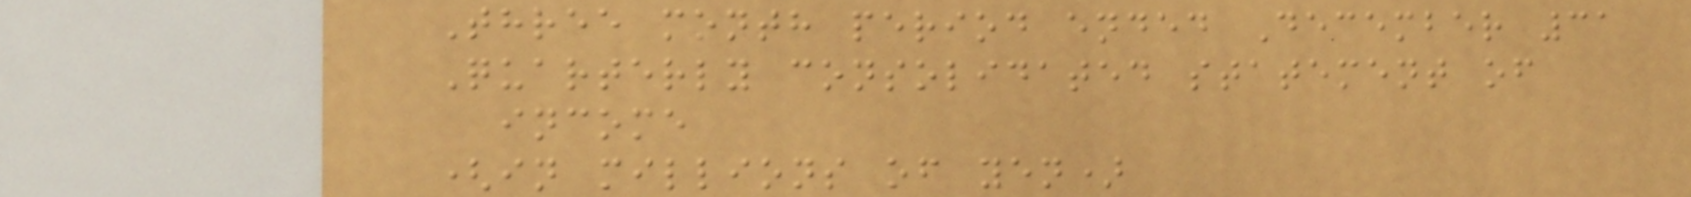Three month period ended December 31
Quarterly consolidated statement of
income
(in millions of yen)
